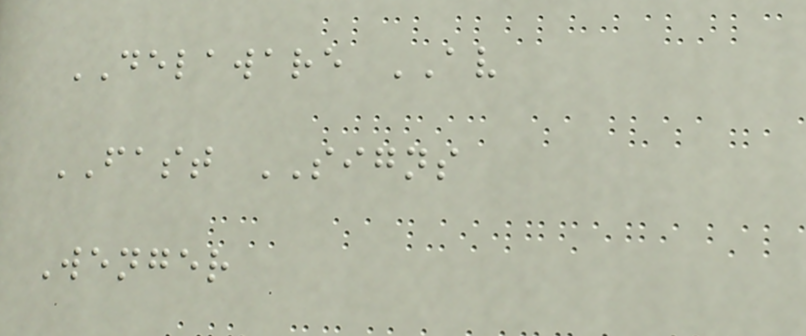DELAWARE AV
FAST SIGNS
Wenger
